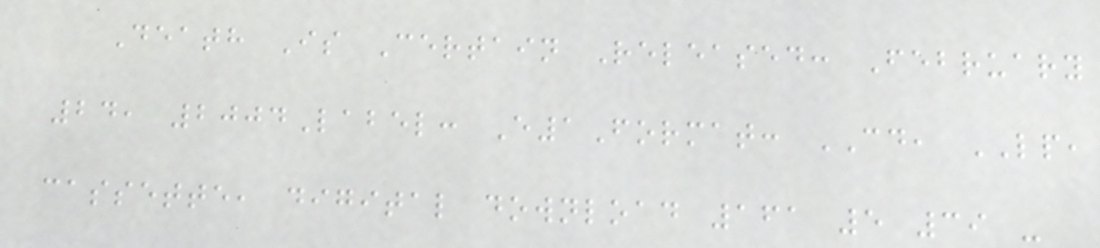Death Is Certain Released: February
24, 2004Label: E1Format: CD, LP,
cassette, digital download 161 5 39 -
